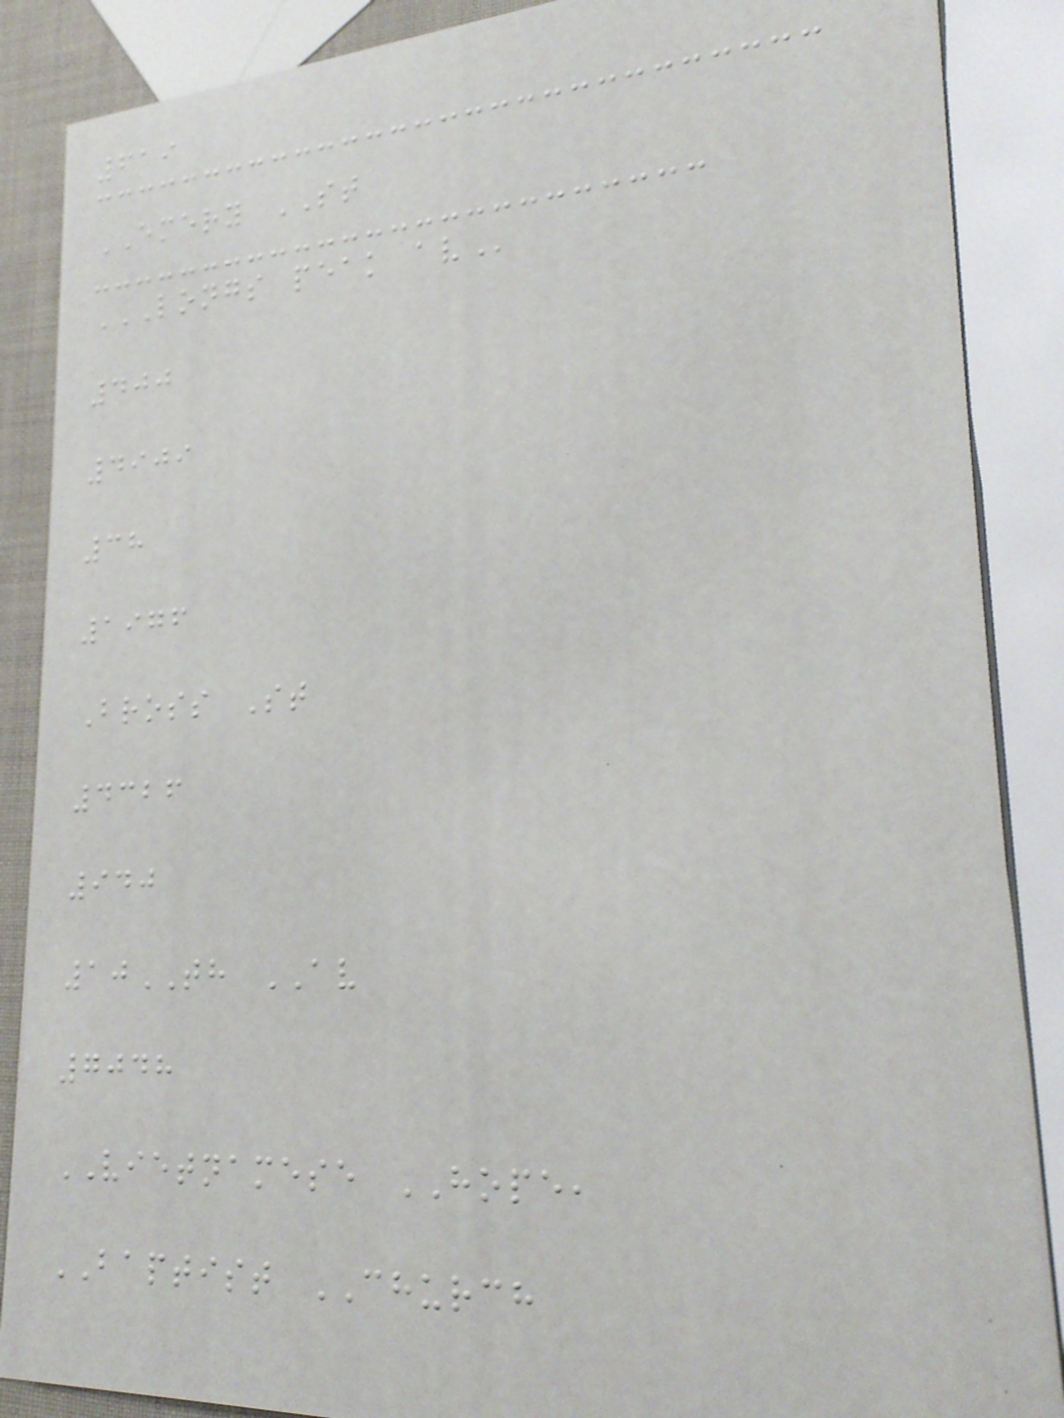619
EMERY ST
LONGS PEAK AV
400
4909
38
1976
Bross St
4326
940
10TH AV
7048
VIETNAMESE HOPE,
BAPTIST CHURCH
